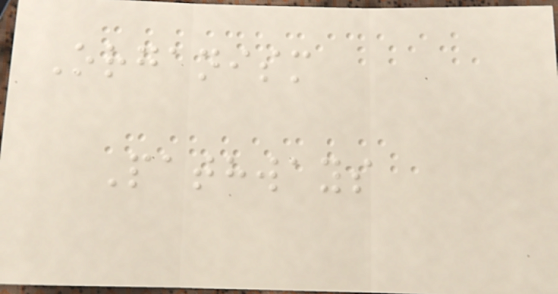Organism
Pathways
